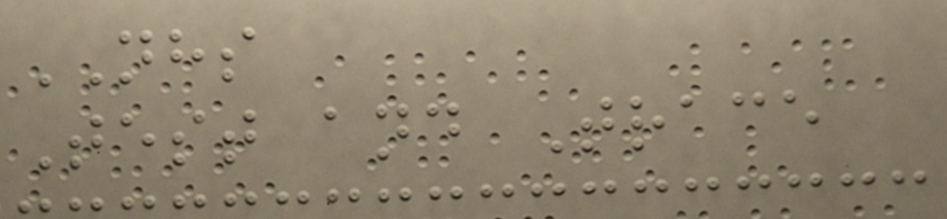NHS
Test and Trace
